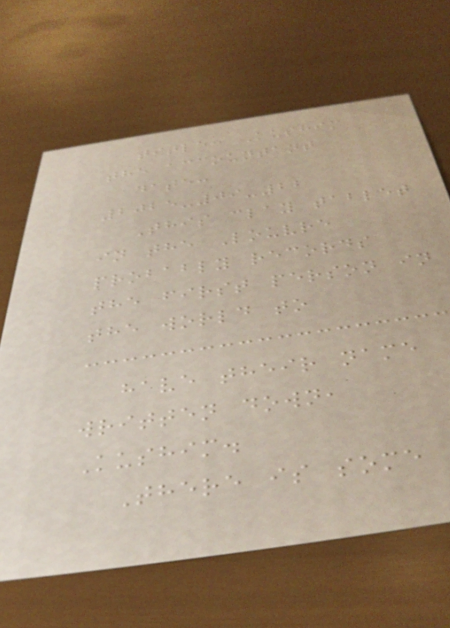title: Kushim
the accountant
date:
2025-09-22
This clay tablet
in the Louvre
probably records
the first person in
the world to
have their name
written down,
Kushim.
There is some
